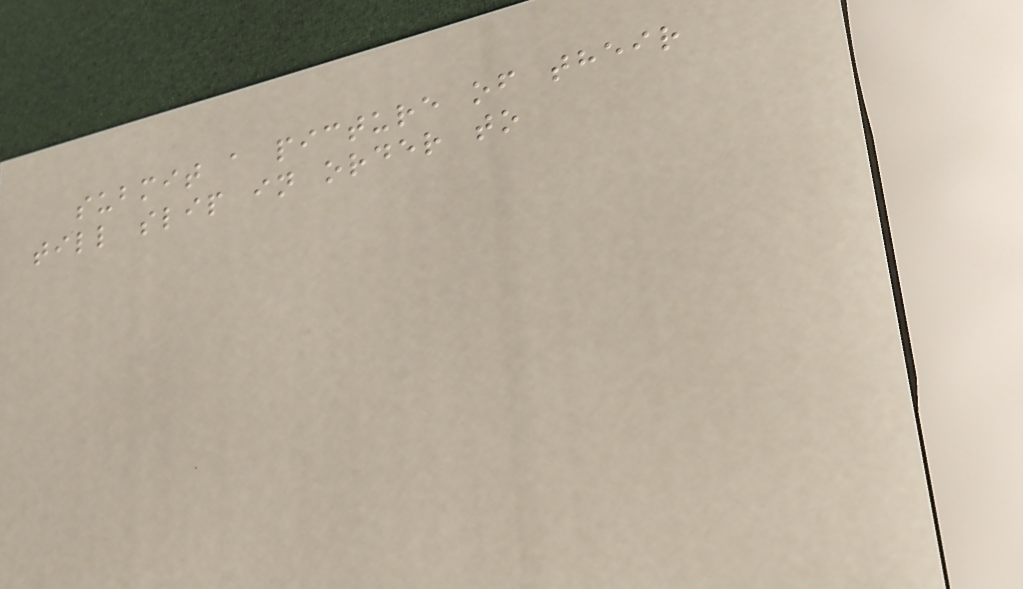submit a picture of their
till slip in order to
